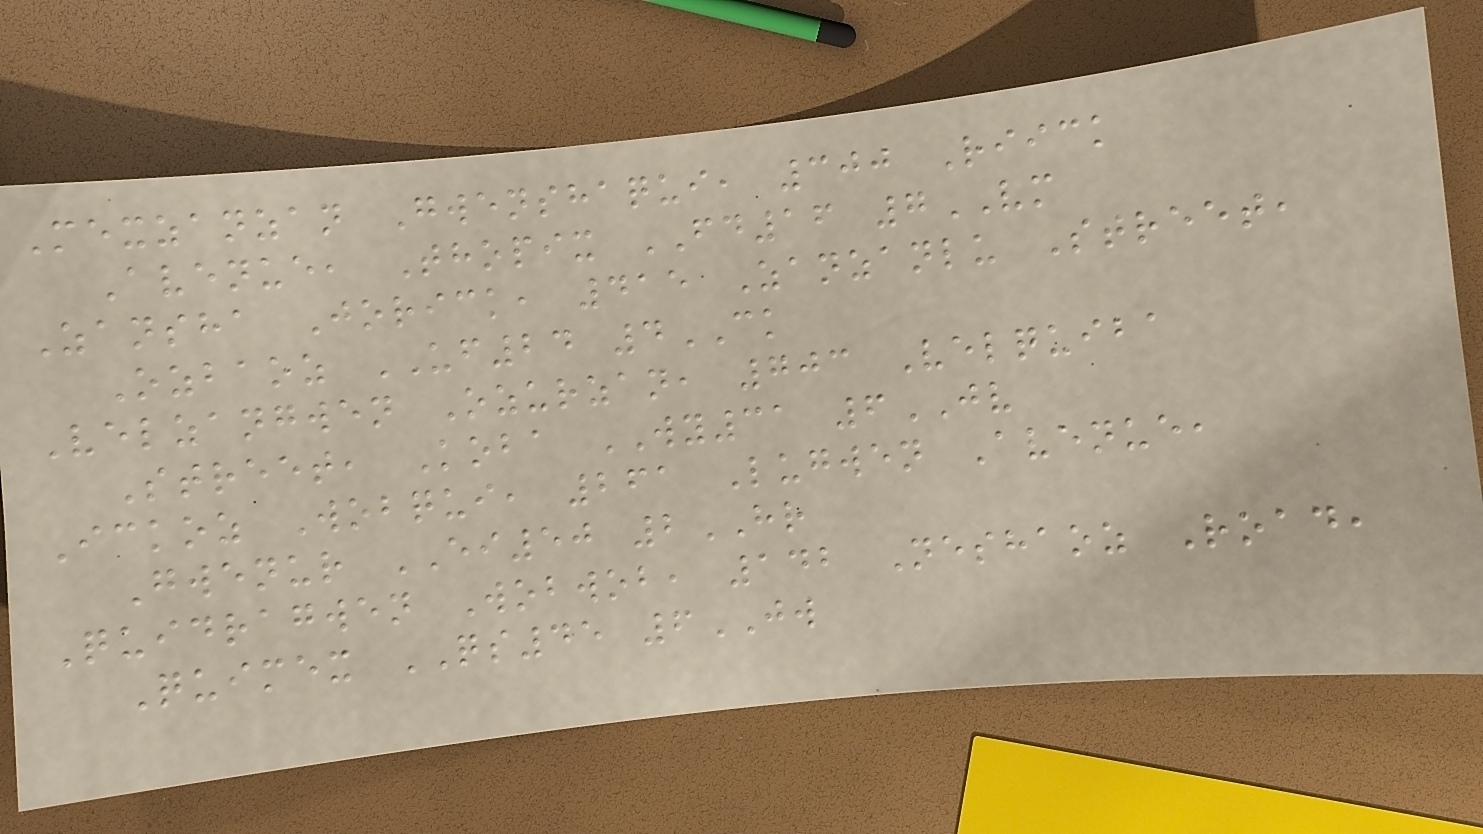Mexzanzan Gwenshaqui, 300 Riick
Avenue, Thopix FD16 7VM
Zansha Jorick, 415 Zanzanlu Street,
Ozbaoz UF24 4CK
Velzangwen Ozurzan, 703 Velquiba
Street, Koba WY31 6JV
Ickoz Wobqui, 261 Lugwen Avenue,
Gwenur EI50 2HR
Quidragwen Wobwob, 142 Neshaoz Road,
Quimex QS45 6JW
